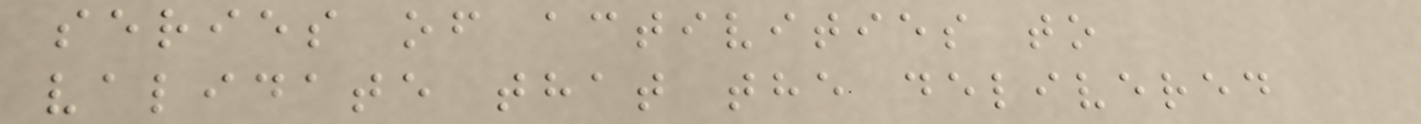series of activities to
validate that the delivered
